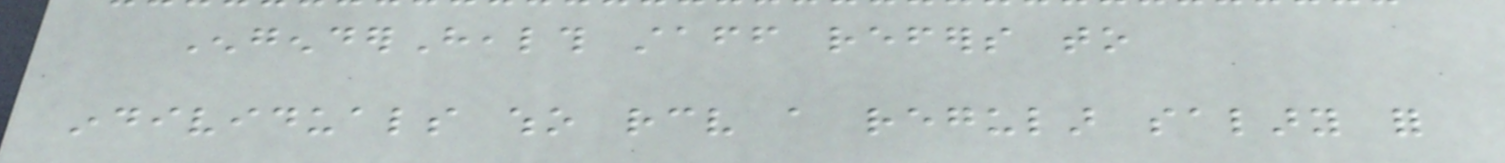EngenderHealth staff refers to
individuals who receive a regular salary for
